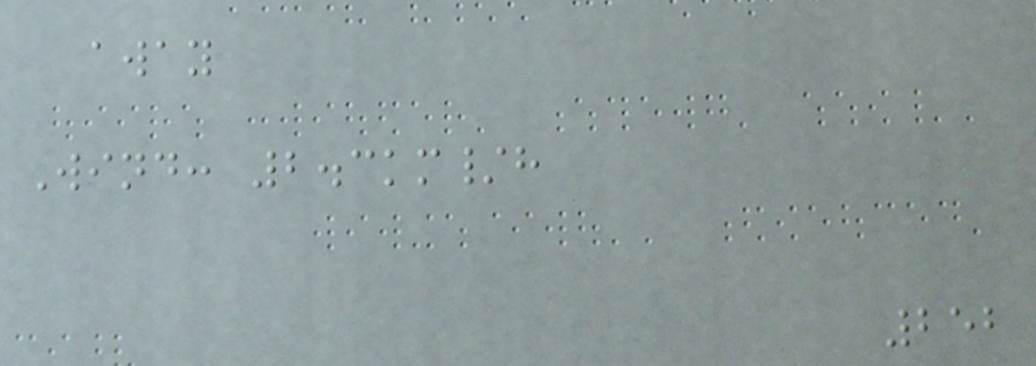away
Wind: 2.3km/h
252
